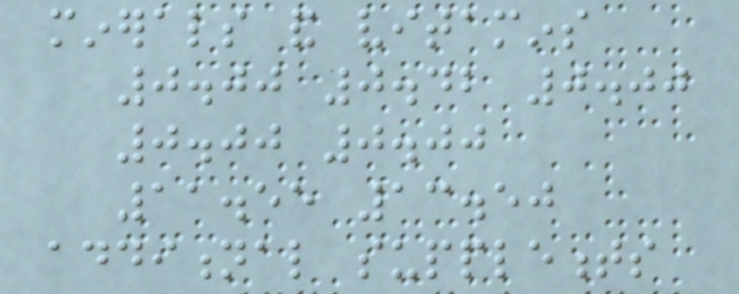minerals and vitamins
0.00 0.42 0.00
0.00 0.00
11.55 13.50
additional supplements
